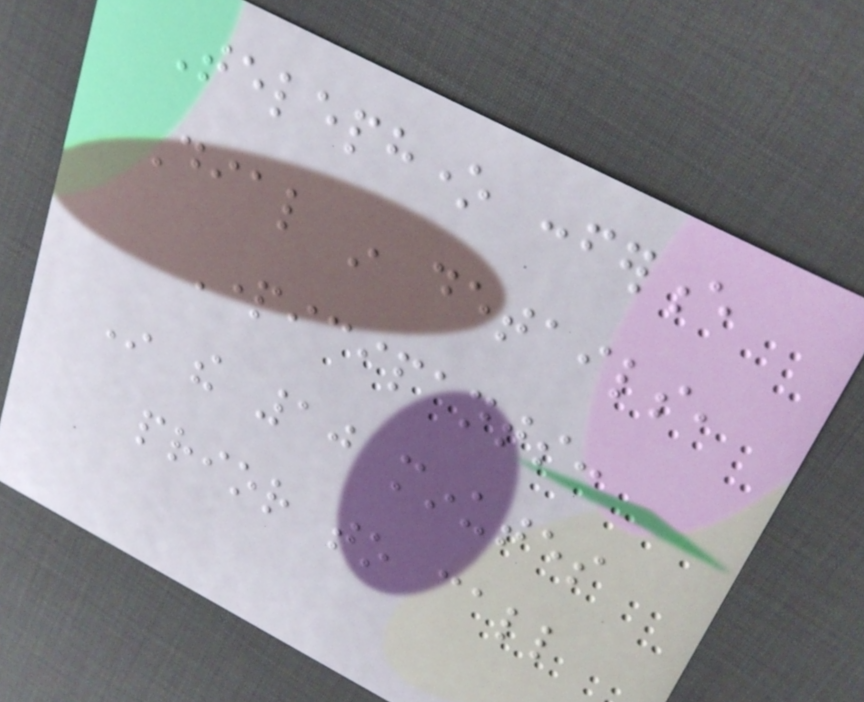Telephone conference
Dial in details,
Participants:
In the 10 minutes
prior to call
